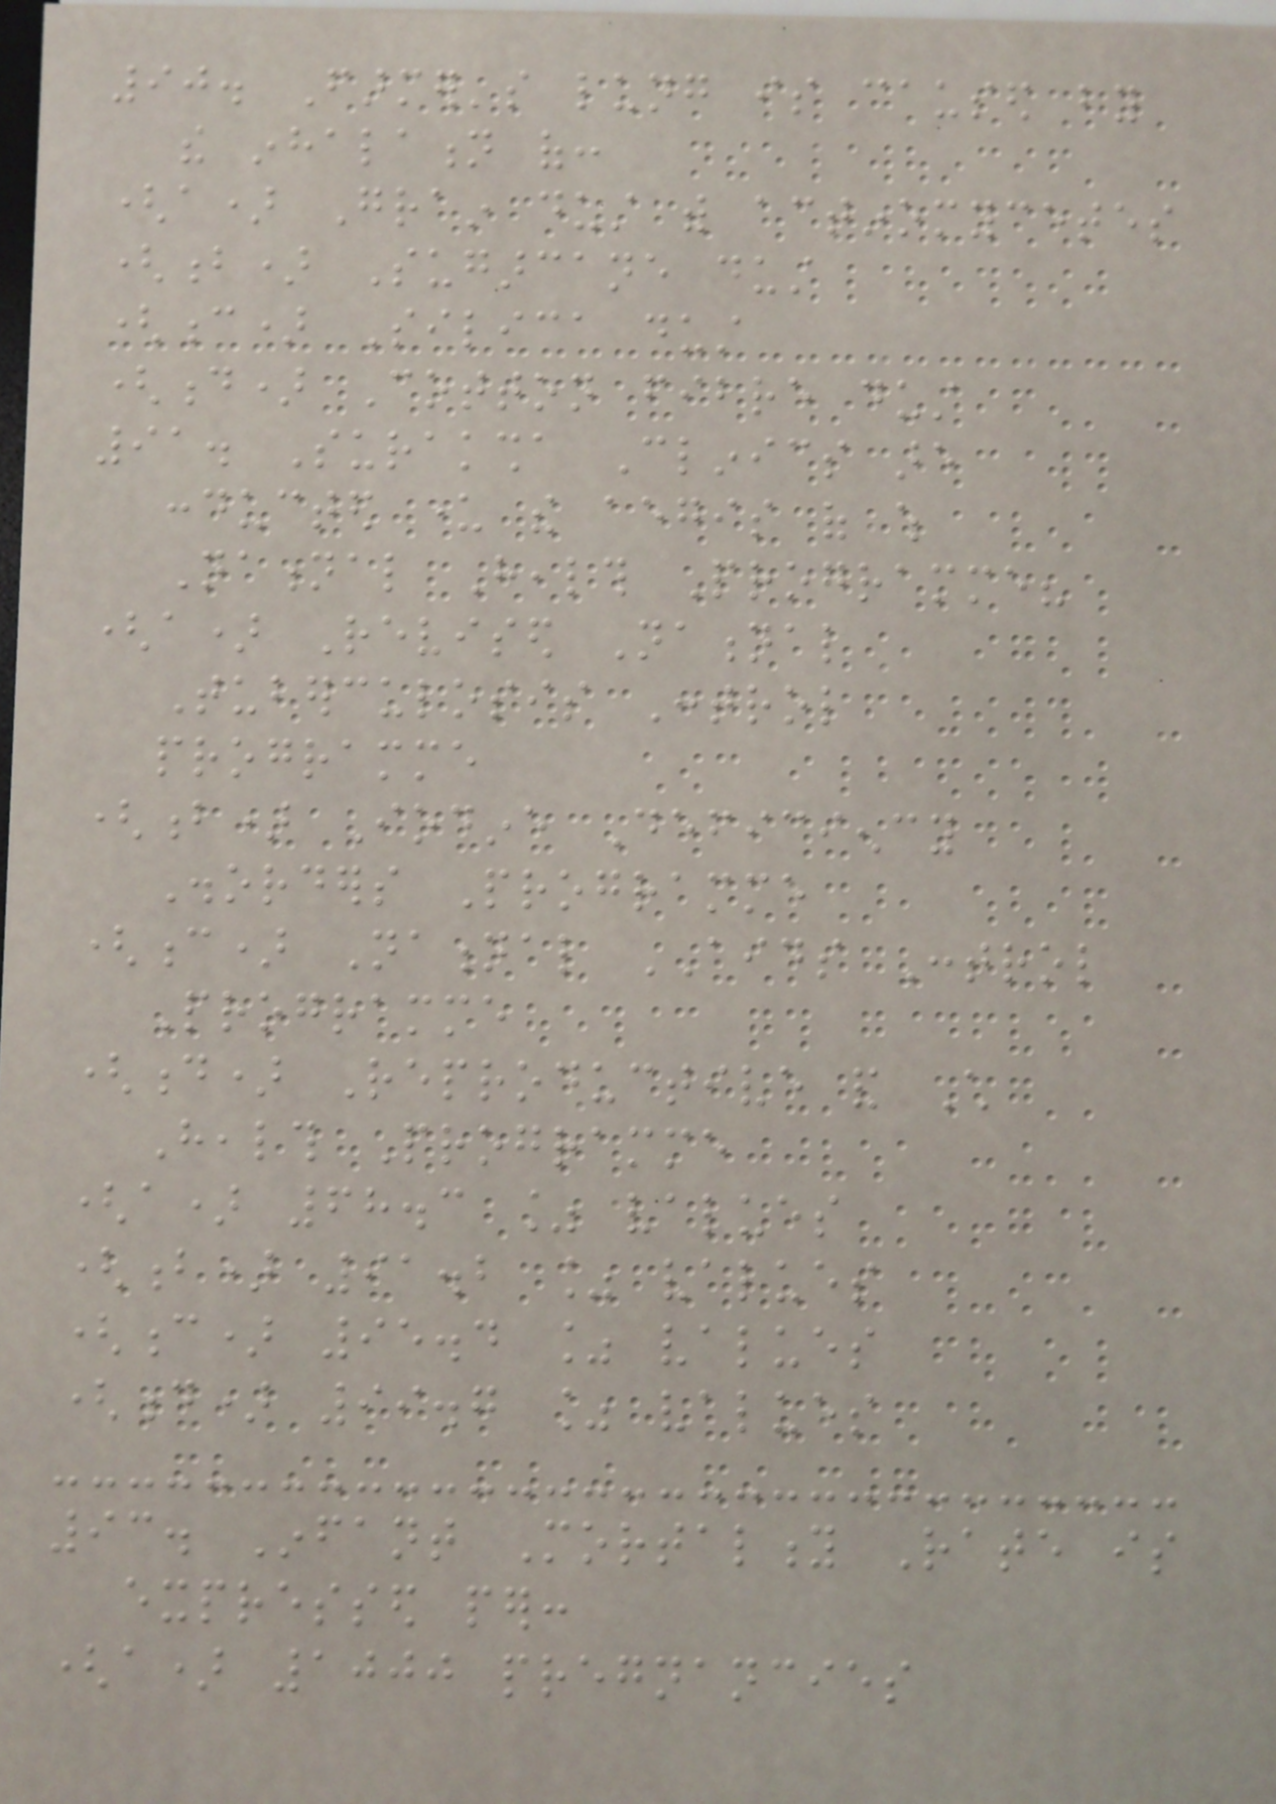90. Farmer's lung is caused by
the inhalation of:
(a) Grain dust with actinomycetes
(b) Sugarcane dust
(c) Silica dust
(d) Cotton fibre dust
91. Suraksha Clinics are
conducted under the aegis of which
National Health Programme?
(a) Revised National
Tuberculosis Control
programme
(b) Iodine Deficiency
Disorders Programme
(c) National AIDS Control
Programme
(d) Reproductive and Child
Health Programme
(a) 68.3 % values
(b) 91.2 % values
(c) 95.4 % values
(d) 99.7 % values
93. Infant Mortality Rate is
expressed per:
(a) 1000 pregnancies
